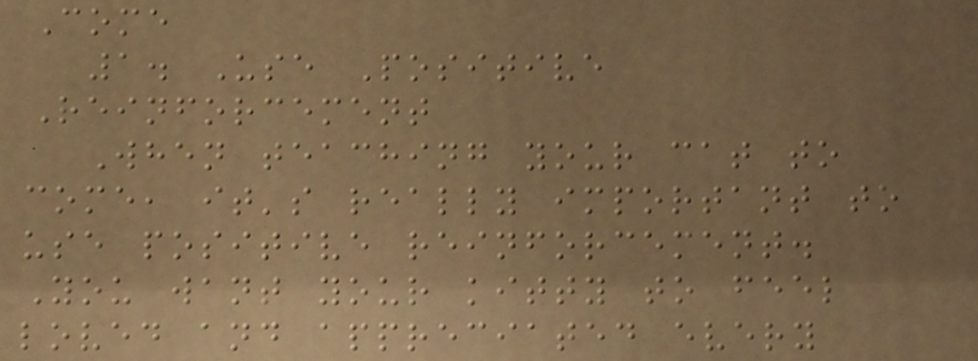Come
1. Use Positive
Reinforcement
When teaching your cat to
come, it's really important to
use positive reinforcement.
You want your kitty to feel
loved and appreciated every
